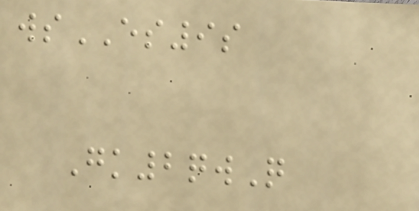wsES9s
Gk2qwQ
